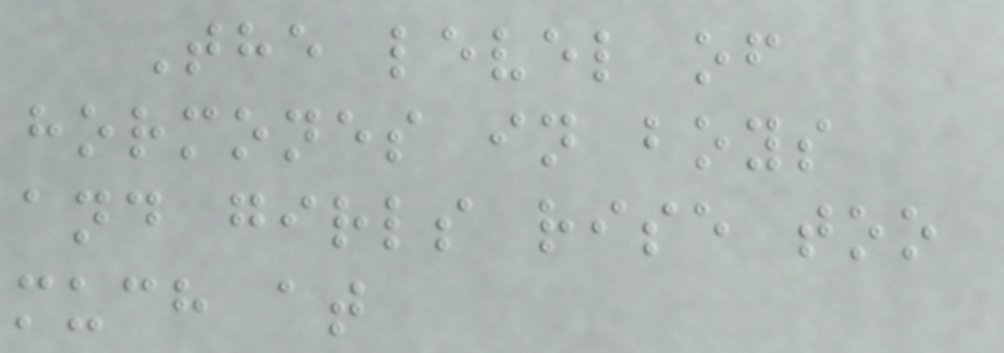The level of
hormones in boys
and girls rise too
much at
